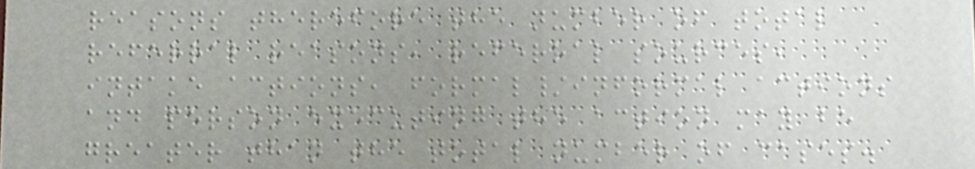reasons therefore the number of total
referral reasons, referral sources,
intake actions, formal/informal actions
and person executing the action may be
greater than the total number of cases.
